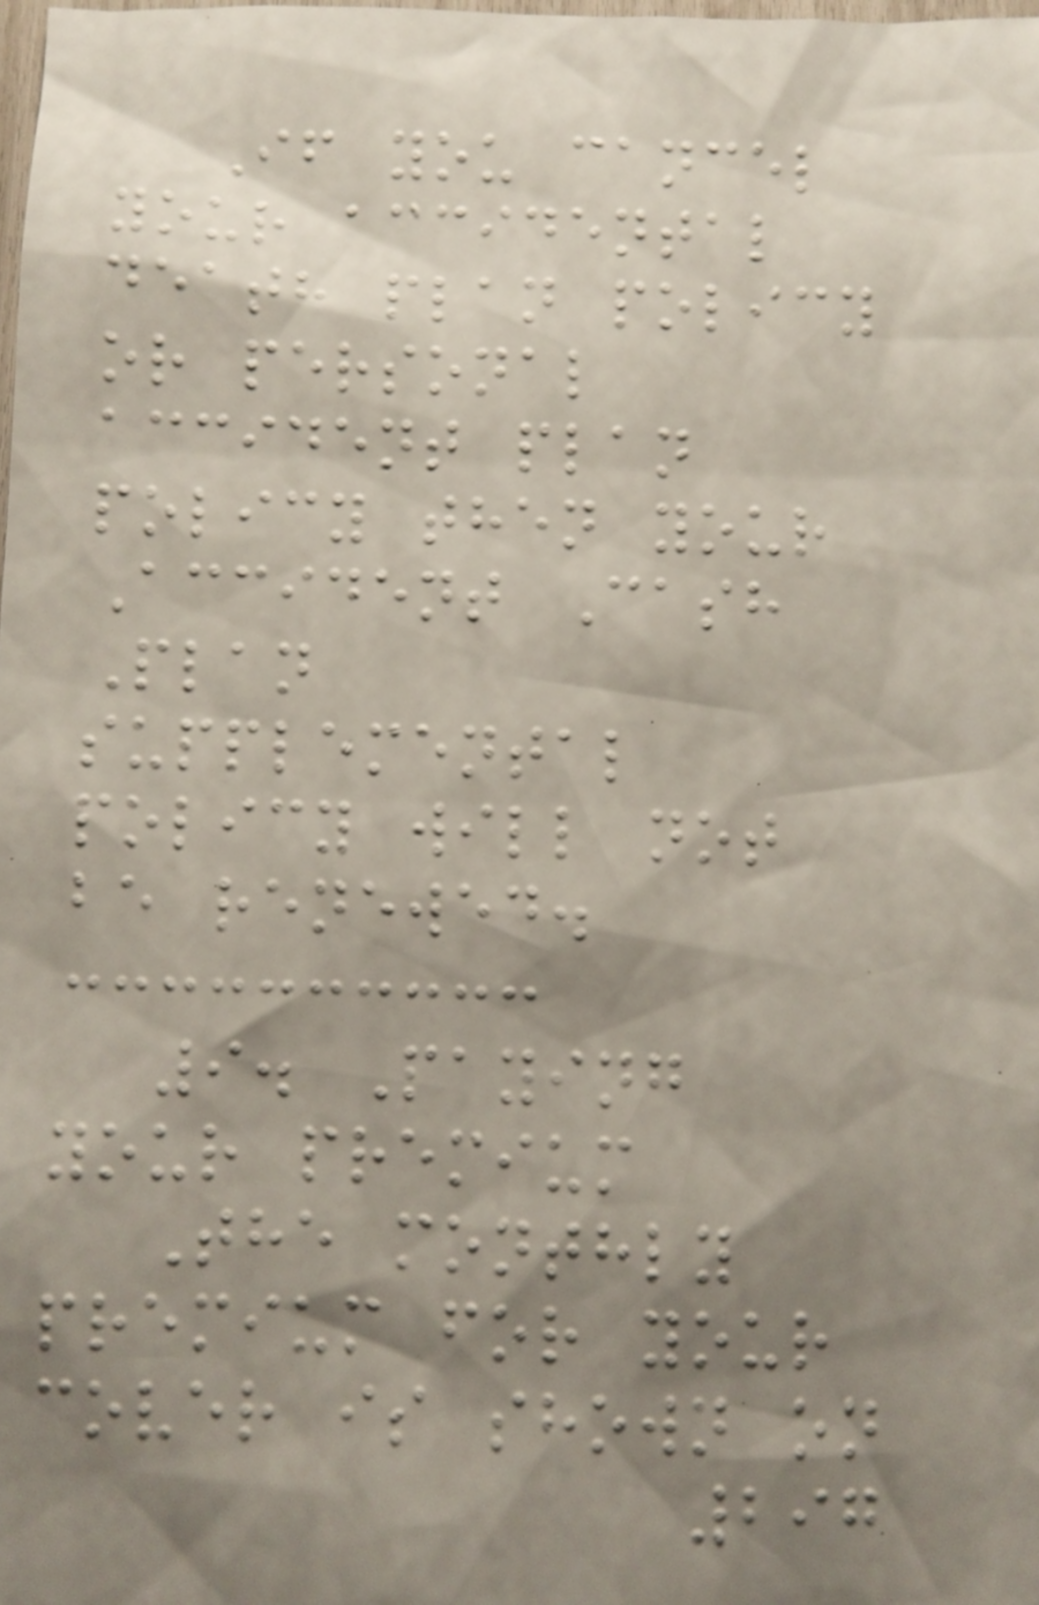If you cancel
your accidental
death plan policy
or personal
accident plan
policy then your
Accident Cash
Plan
supplemental
policy will not
be renewed.
9. Paying
your premium
The monthly
premium for your
cover is shown on
297
